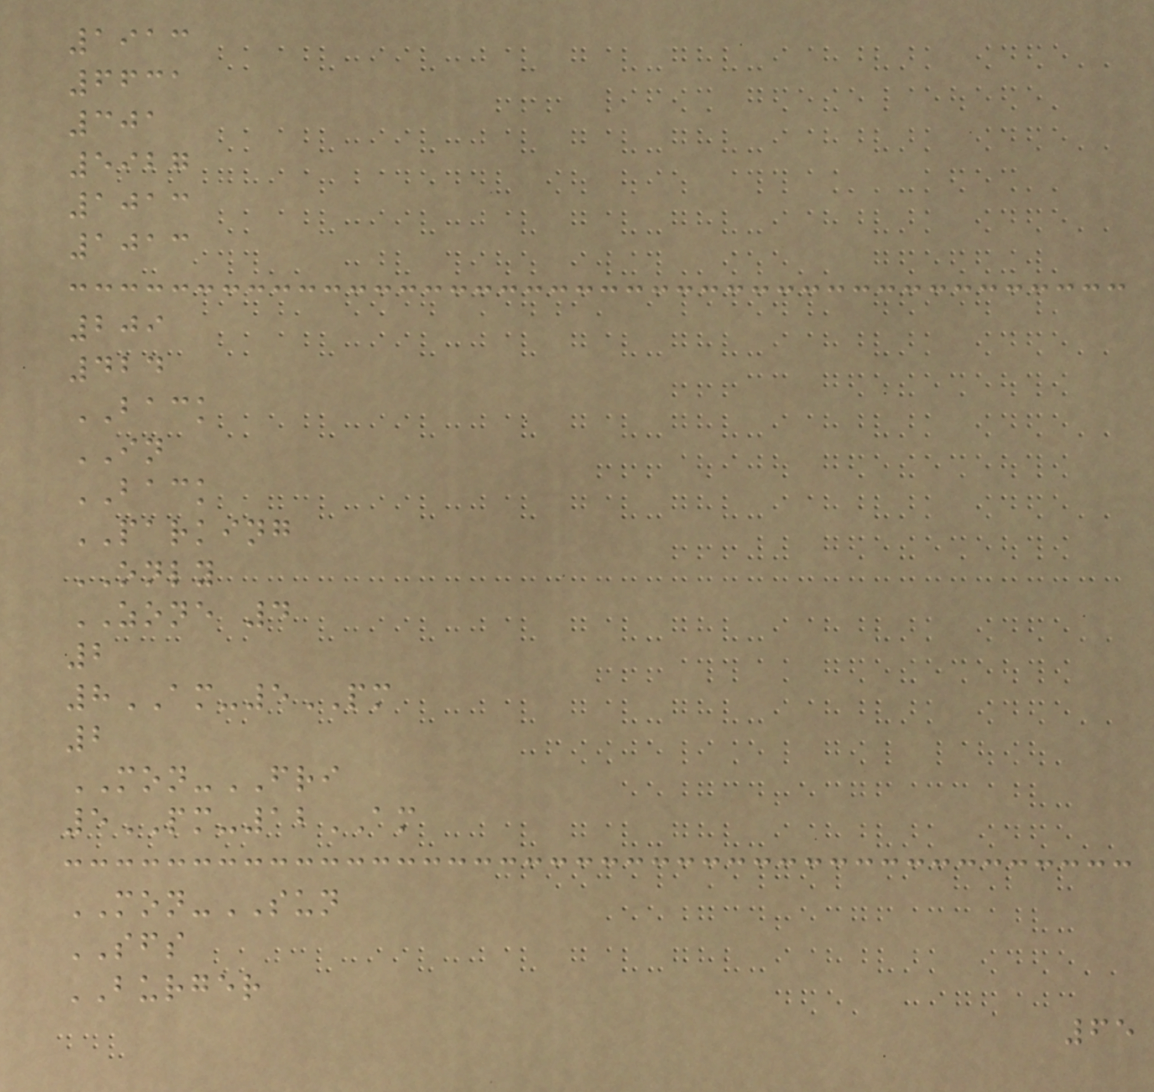1913
6631
301
5927
1013
1013
209
424
BACK
IN
BACK
PARKING
ONLY
ZONE 4
2
8AM-5PM
2
MON-FRI
5PM-12AM
MON-SUN
SFS
BURGER
65
